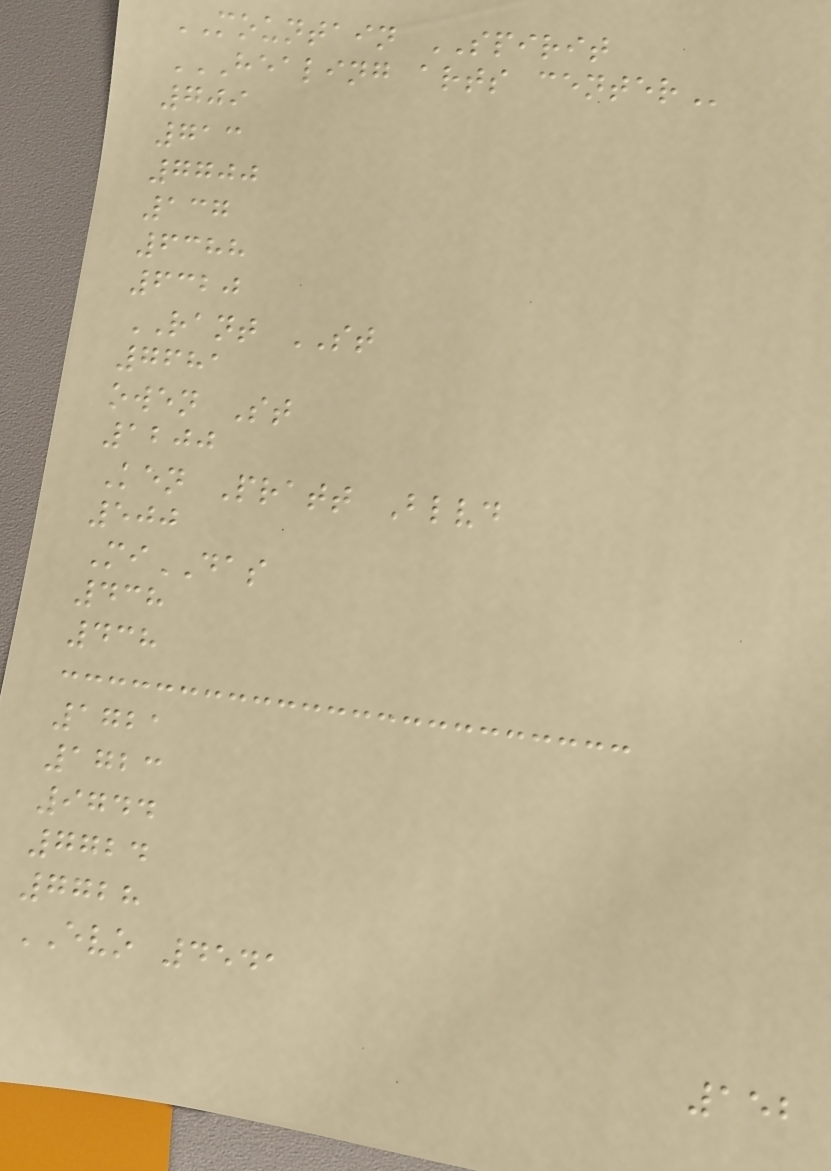MOUNTAIN SPIRIT
HEALING ARTS CENTER
709
713
7700
137
6388
6320
RANT ST
7681
owen St
1200
Ken Pratt Blvd
500
MiDAS
438
438
1721
1723
9744
7724
7728
EVO 4541
152
